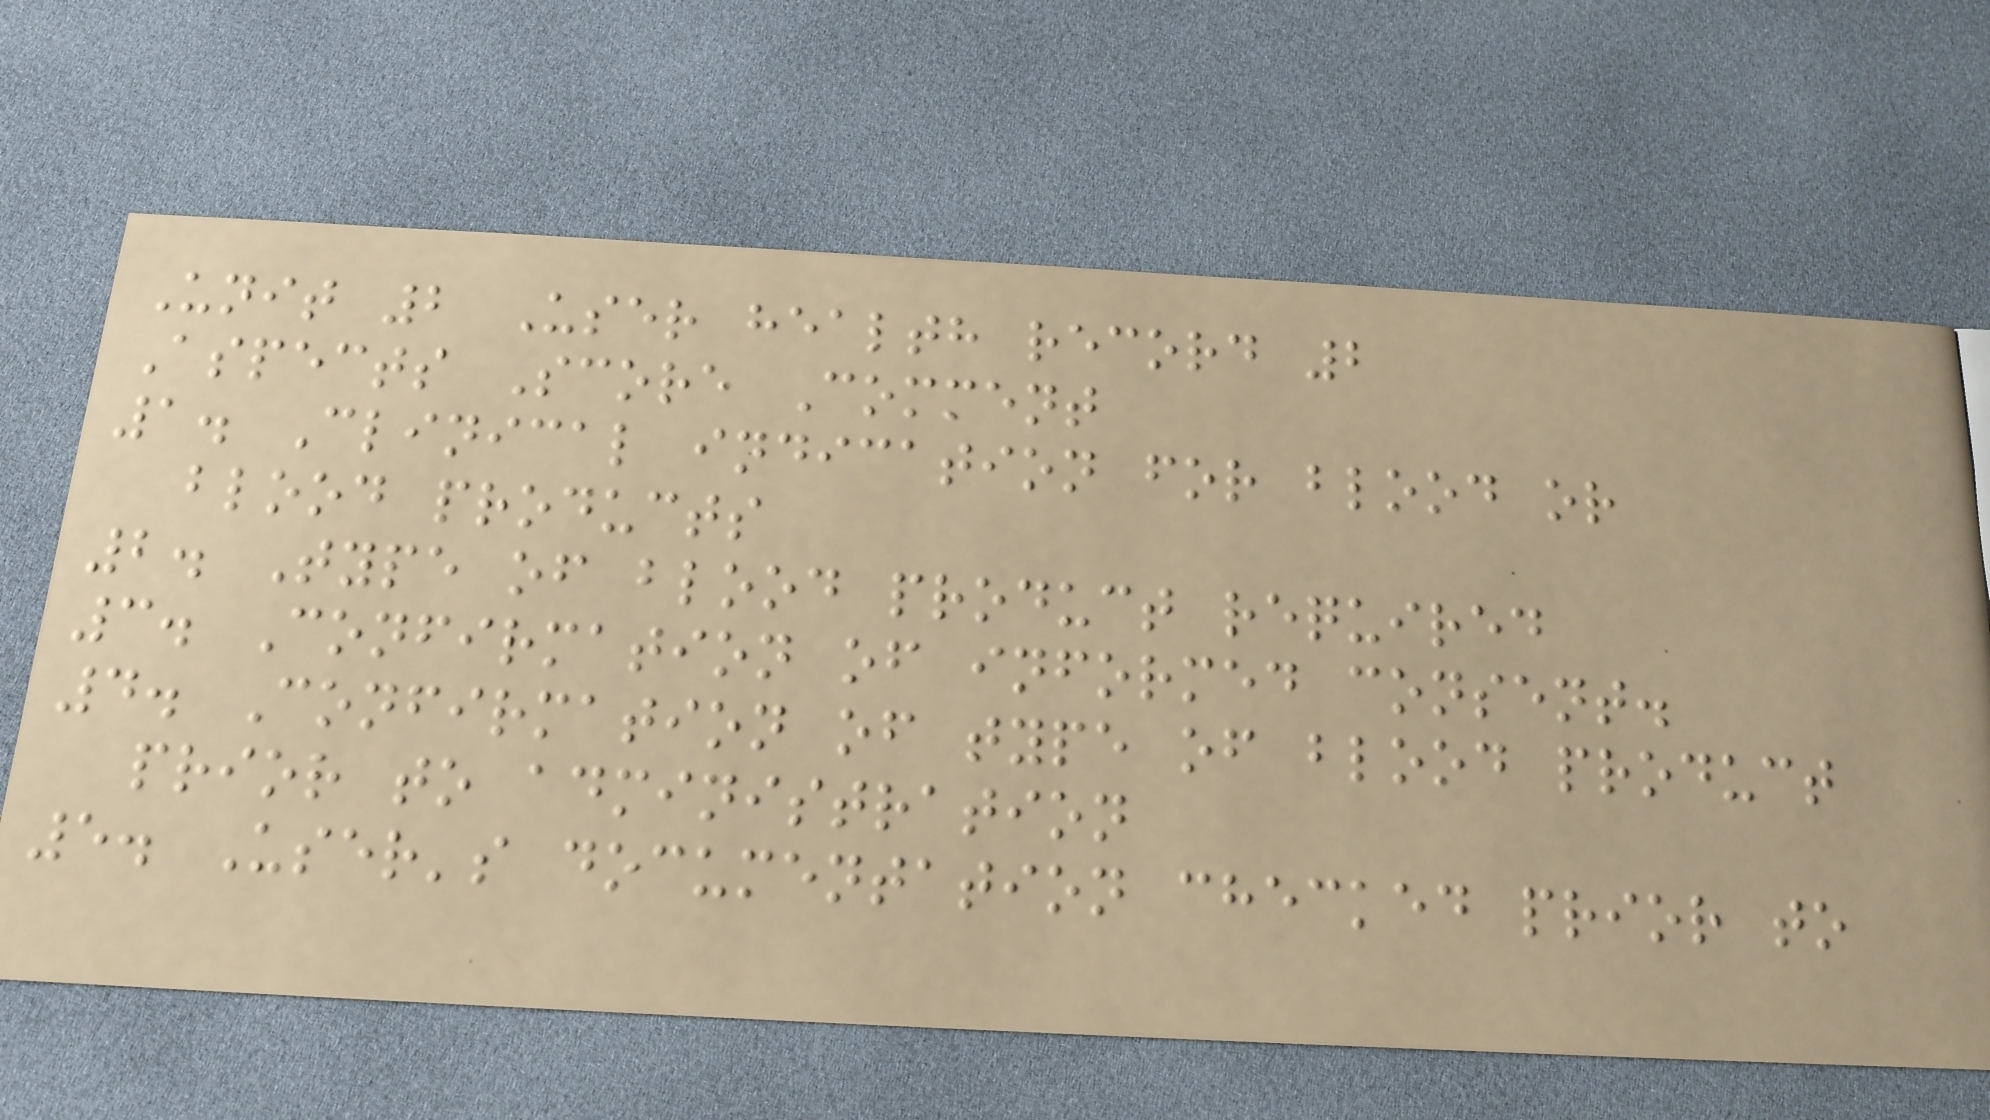Unit 2 User health record 2
Aspects Score Comment
1. Clinical indication for blood or
blood products
2. Type of blood product required
3. Confirmation of informed consent.
4. Confirmation of type of blood product
prior to administration
5. User's documentation checked prior to
